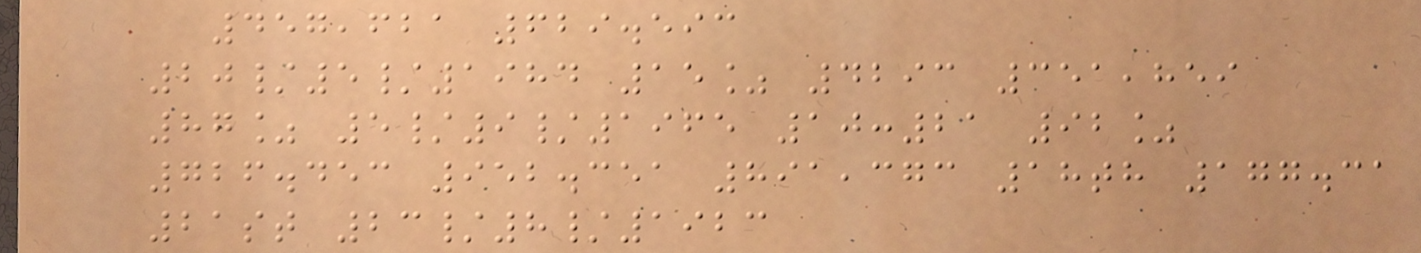457,621 629.593
20/5/1984 15% 4293 351,859
87% 5/9/1965 10:21 92%
726.453 952.351 891,373 18th 177.31
21st 23/8/1923
